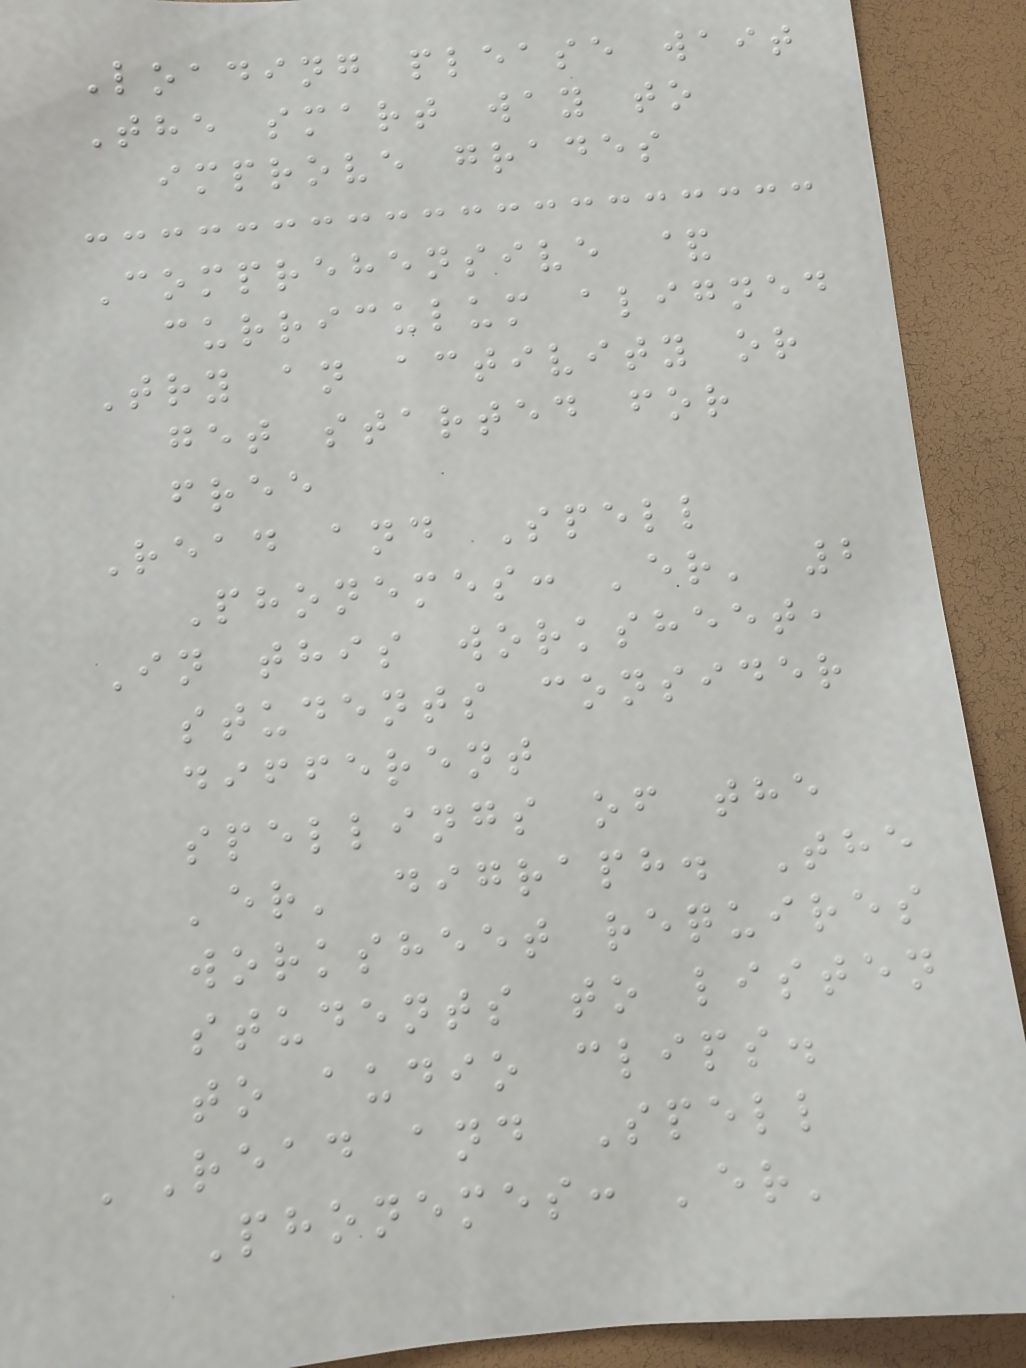Loading please wait
The smart way to
improve grades
Comprehensive &
curriculum aligned
Try an activity or
get started for
free
Read and Spell
Phonemes: 'er' 2
In this worksheet,
students consider
different
spellings of the
'er' digraph. The
worksheet requires
students to listen
to audio clips.
'Read and Spell
Phonemes: 'er'
